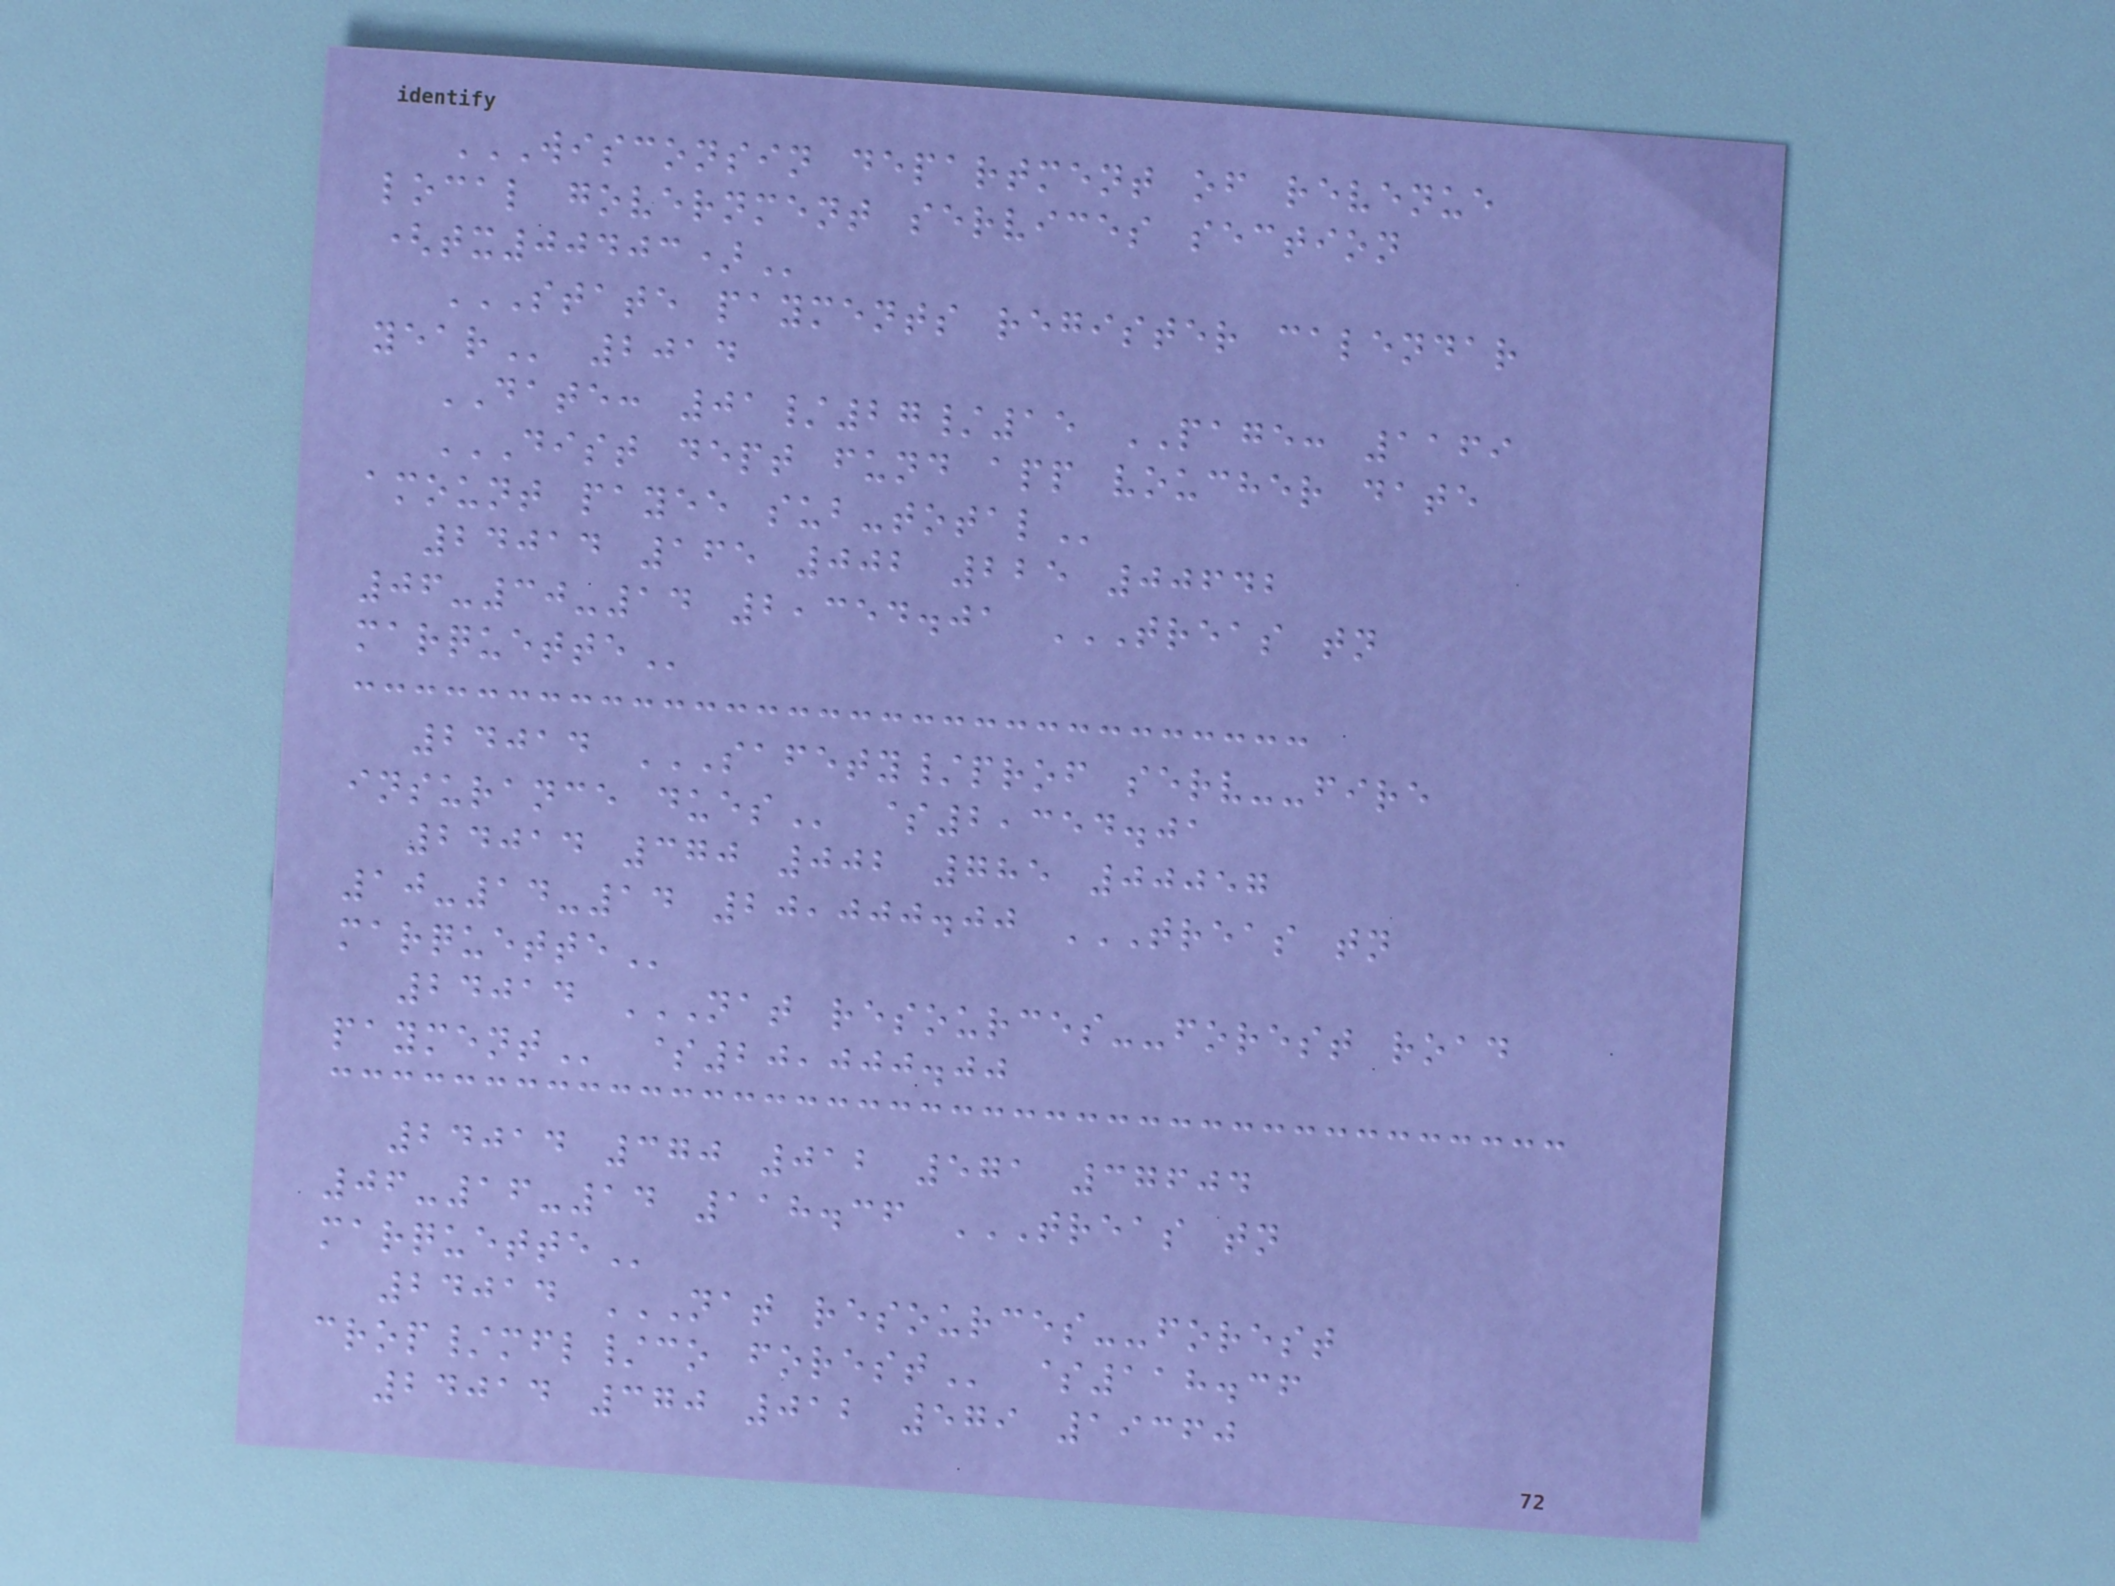WISCONSIN DEPARTMENT OF REVENUE
LOCAL GOVERNMENT SERVICES SECTION
(TX00403)
STATE PAYMENTS REGISTER CALENDAR
YEAR 2014
DATE: 01/27/15 PAGE: 1169
DIST DEPT FUND APP VOUCHER DATE
AMOUNT PAYEE SUB-TOTAL
24014 165 002 225 00642
06-30-14 2,354.01 TREAS TN
MARQUETTE
24014 SAFETY/PROF SERV--FIRE
INSURANCE DUES $2,354.01
24014 370 002 785 00057
10-14-14 20,000.00 TREAS TN
MARQUETTE
24014 NAT RESOURCES--FOREST ROAD
PAYMENT $20,000.00
24014 370 012 571 37604
06-16-14 118.36 TREAS TN
MARQUETTE
24014 NAT RESOURCES--FOREST
CROP/MFL/CO FOREST $118.36
24014 370 012 579 19360
